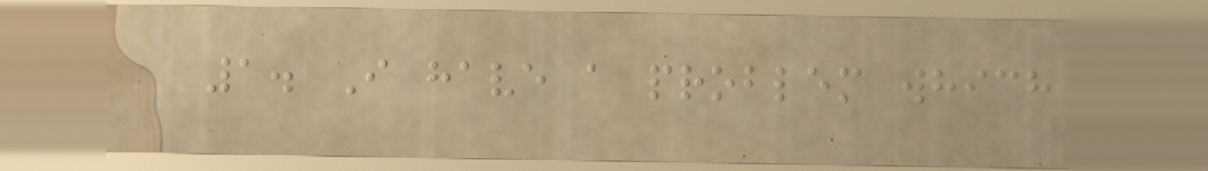1. I have a problem which
